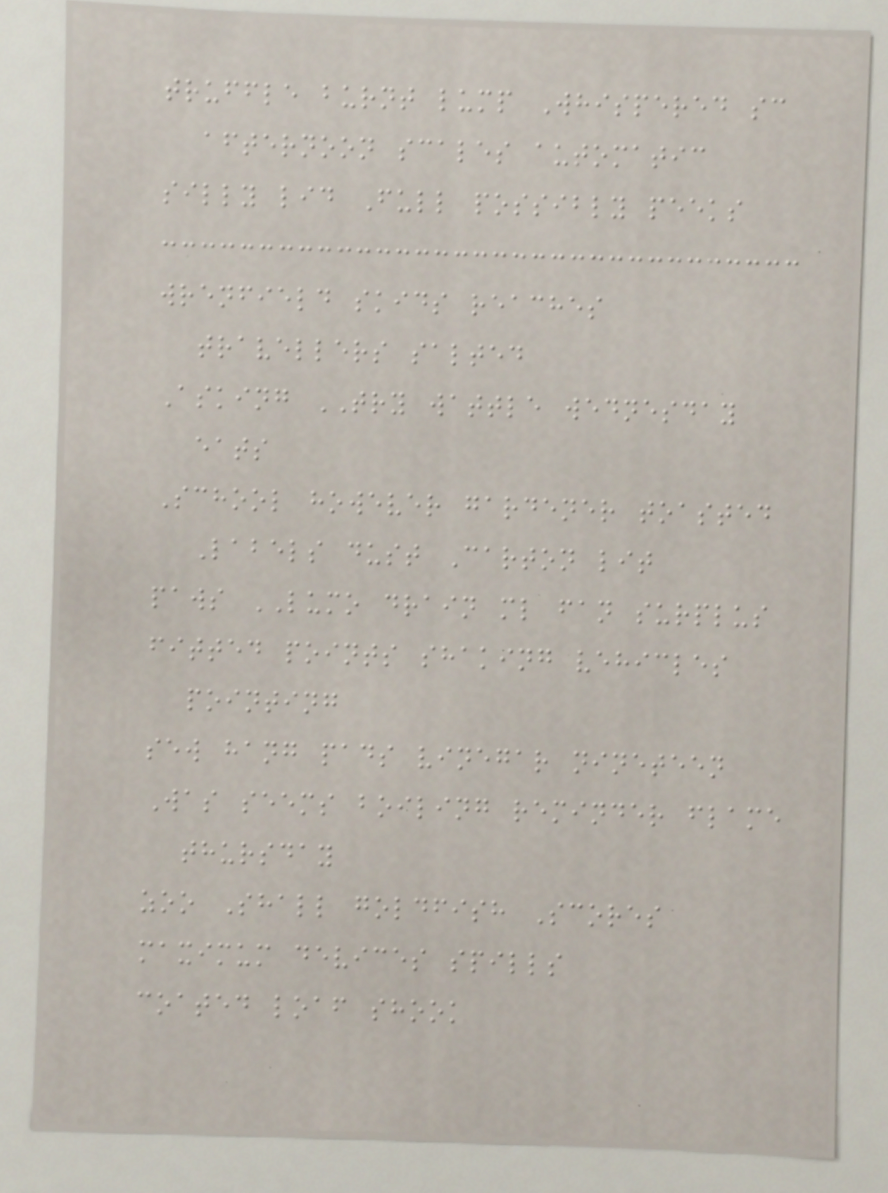truffle burnt lump Whispered sc
afternoon scales automatic
silly lid Full possibly peeks
wrenfield skids reaches
travellers salted
Asking TRY wattle wednesday
eats
School however gardener toasted
Labels dust Carton lit
paws LUMO drain ml fan surplus
fitted points shaking vehicles
pointing
sew hang pads vinegar nineteen
Was seems boiling reminder flame
thursday
zoo Shall goldfish Scores
maximum devices spills
coated loaf shook
